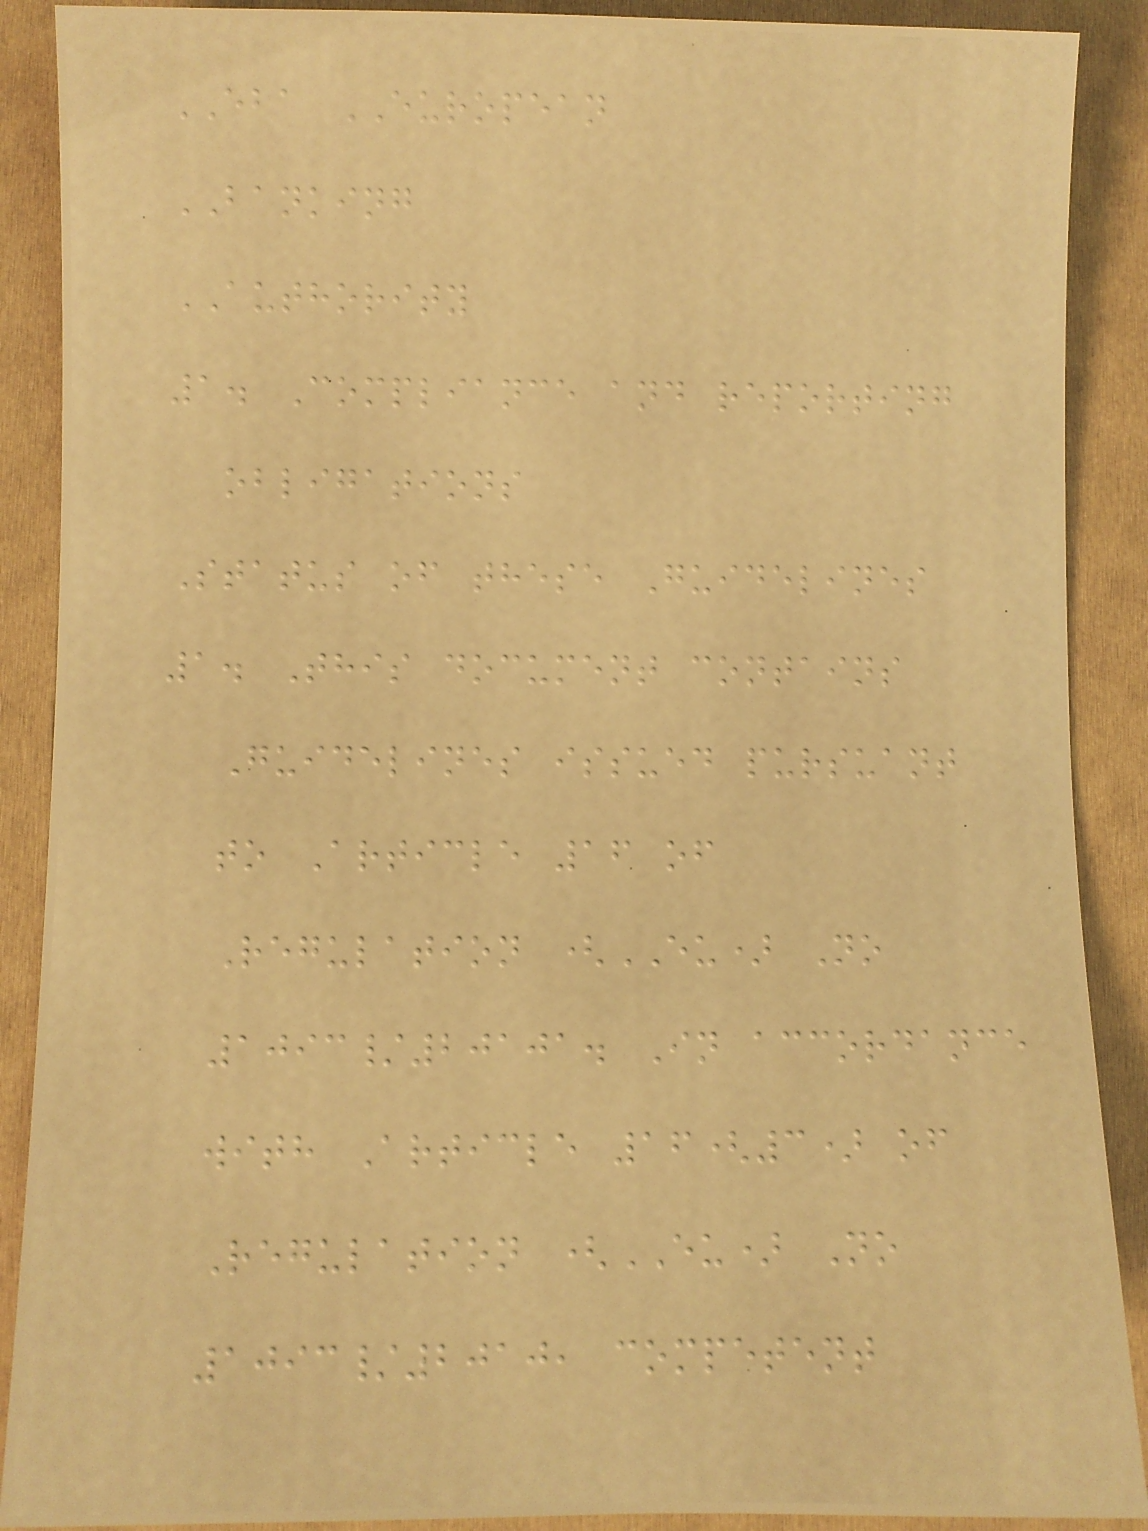EBA EUROPEAN
BANKING
AUTHORITY
1. Compliance and reporting
obligations
Status of these Guidelines
1. This document contains
Guidelines issued pursuant
to Article 16 of
Regulation (EU) No
1093/20101. In accordance
with Article 16(3) of
Regulation (EU) No
1093/2010, competent
